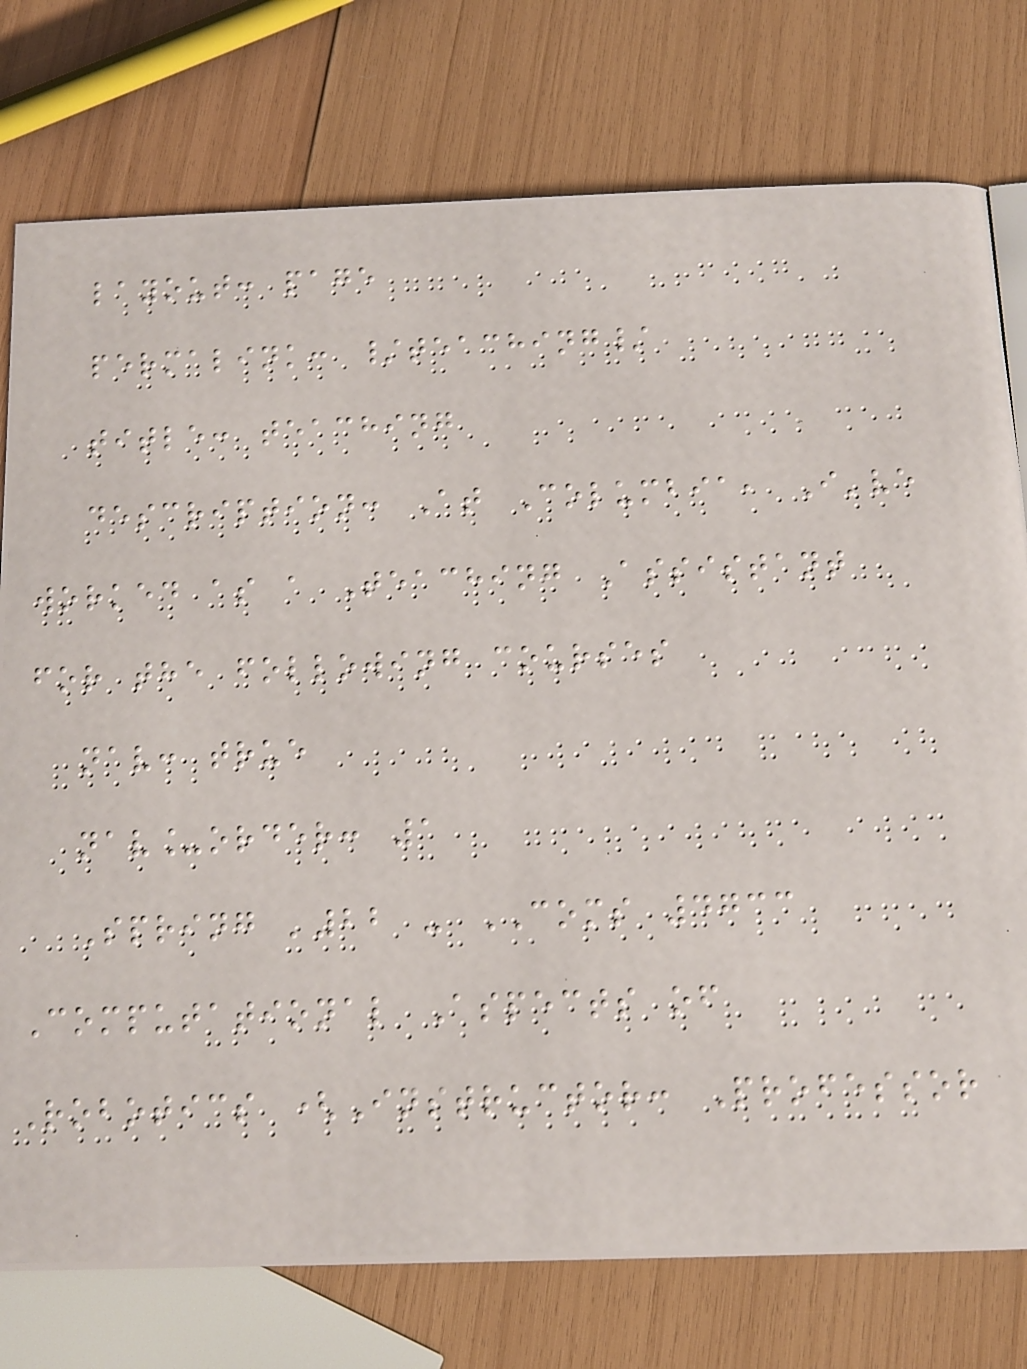layout: page
permalink: /teaching/
title: teaching
description: At Columbia, I've
worked as a Teaching Assistant
for the following courses
nav: true
nav_order: 1
Spring '22 - COMS 4733
Computational Aspects of
Robotics (Instructor: Professor
